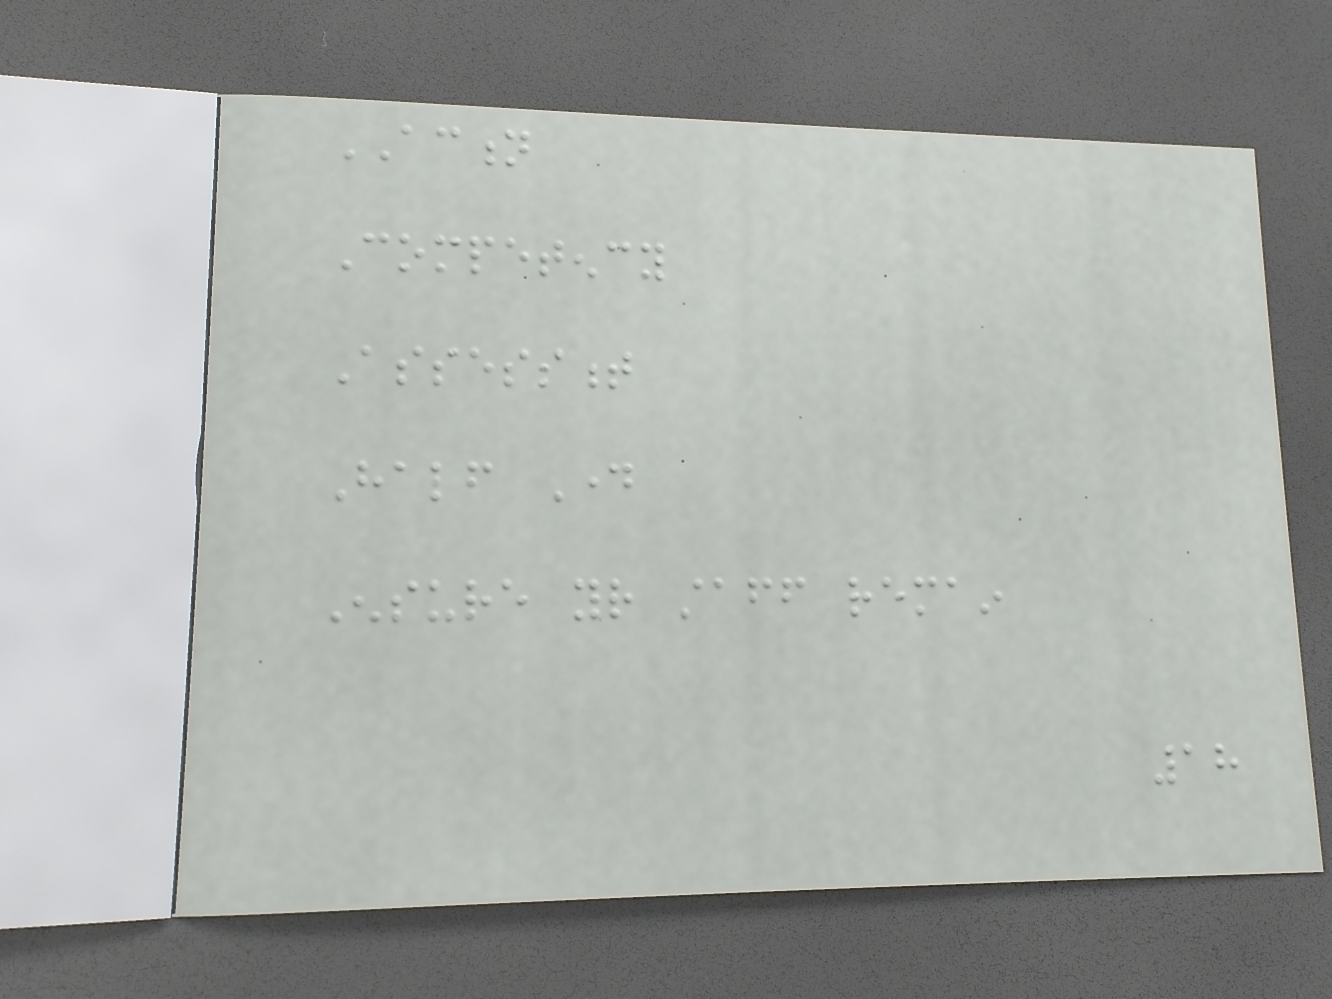ACTION
Competency
Assessment
Half Day
Ensure your staff remain
18
